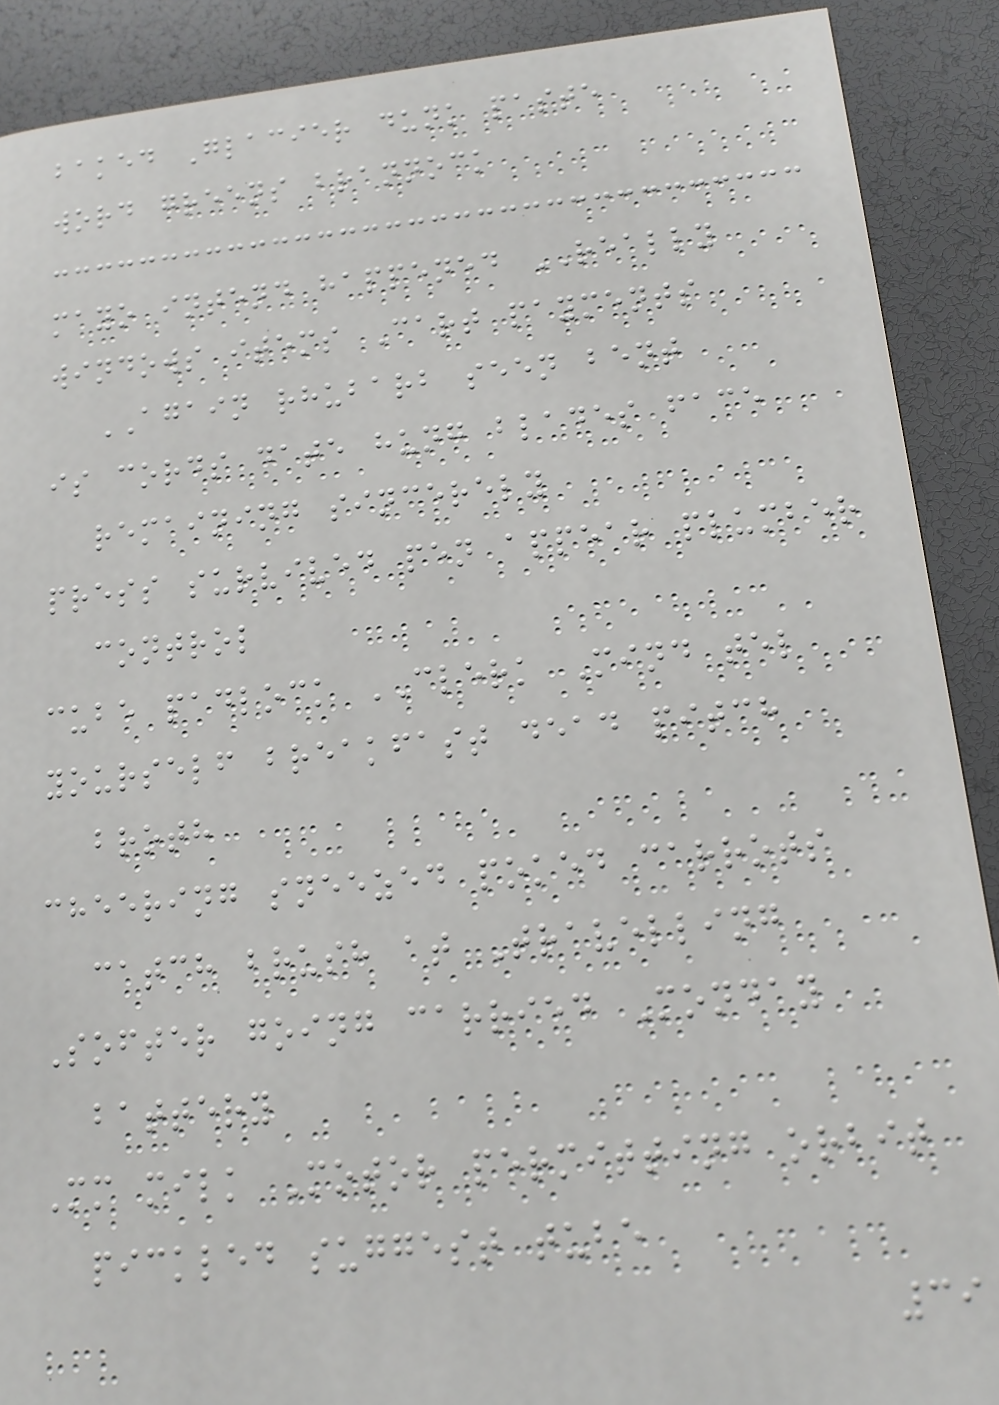baked Glacier dunk paste
word greens brannock
mayo intend happened REALLY
windows items Cart payments
AGAIN rhubarb seen bent
is cords date hung blades face
remaining sincerely
press survived pen appear plumber
control
cube padlock CLERK Mind tel
yourself breakfast dead pitch
broth
cheering sneezed poked carrots
catch brush at Travelling
Softer going carried Monday
battery
Mm milk Motor permitting orbit
pickled suggest tube
39
